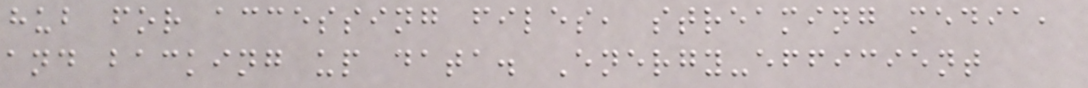hub for accessing files, streaming media,
and backing up data. Energy-efficient
